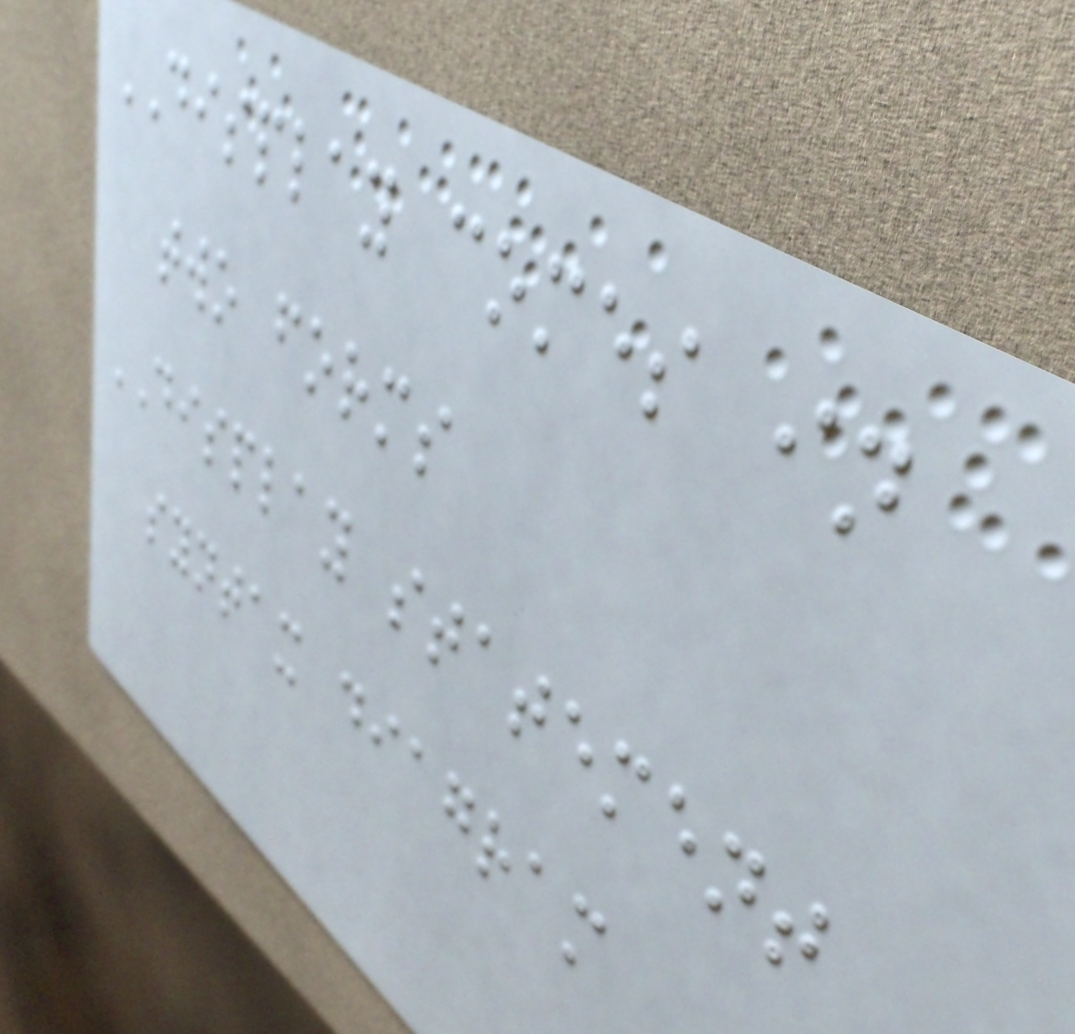DISPLAY comes in
two forms
DISPLAY statement
syntax diagram
